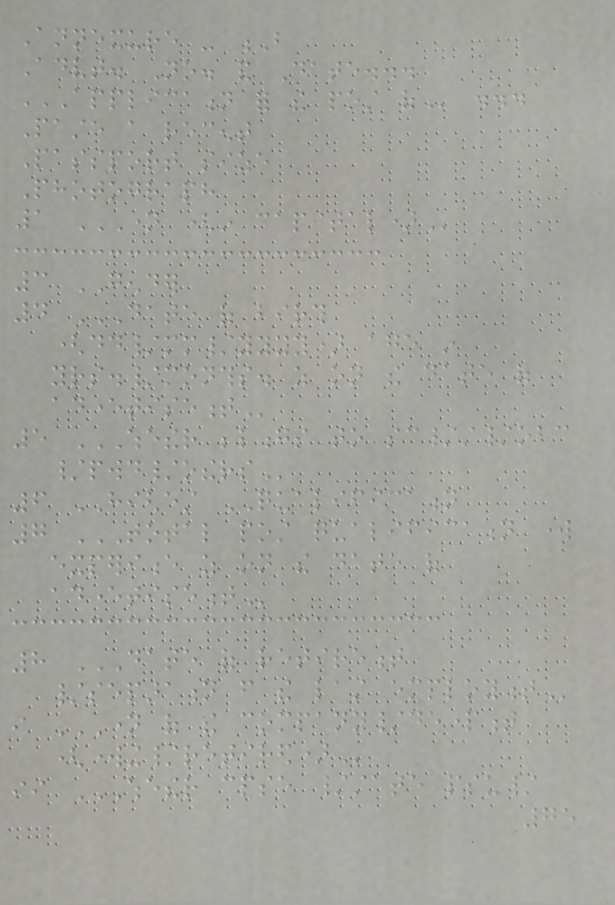Annexure - B
Advt. No. and Date...
APPLICATION FOR THE POST OF ...
Paste a recent
Passport size
Photograph
1 NAME (IN CAPITAL)
3 GENDER
4 DATE OF BIRTH
(DD/MM/YYYY) AGE IN
YRS./MONTHS. AS ON THE DATE OF
ADEVERTISEMENT
5 WHETHER BELONGS TO SC/ST/OBC
/PWD/OTHERS
6 HIGHEST QUALIFICATION
7 TOTAL POST QUALIFICATION WORK
EXPERIENCE AS ON THE DATE OF
ADEVERTISEMENT
8 DATE OF RETIREMENT
/SEPARATION FROM THE LAST EMPLOYMENT
i NAME OF THE COMPANY/DEPARTMENT
(WORKING/RETIRED)
ii WHETHER CPSE /STATE PSU/
75
